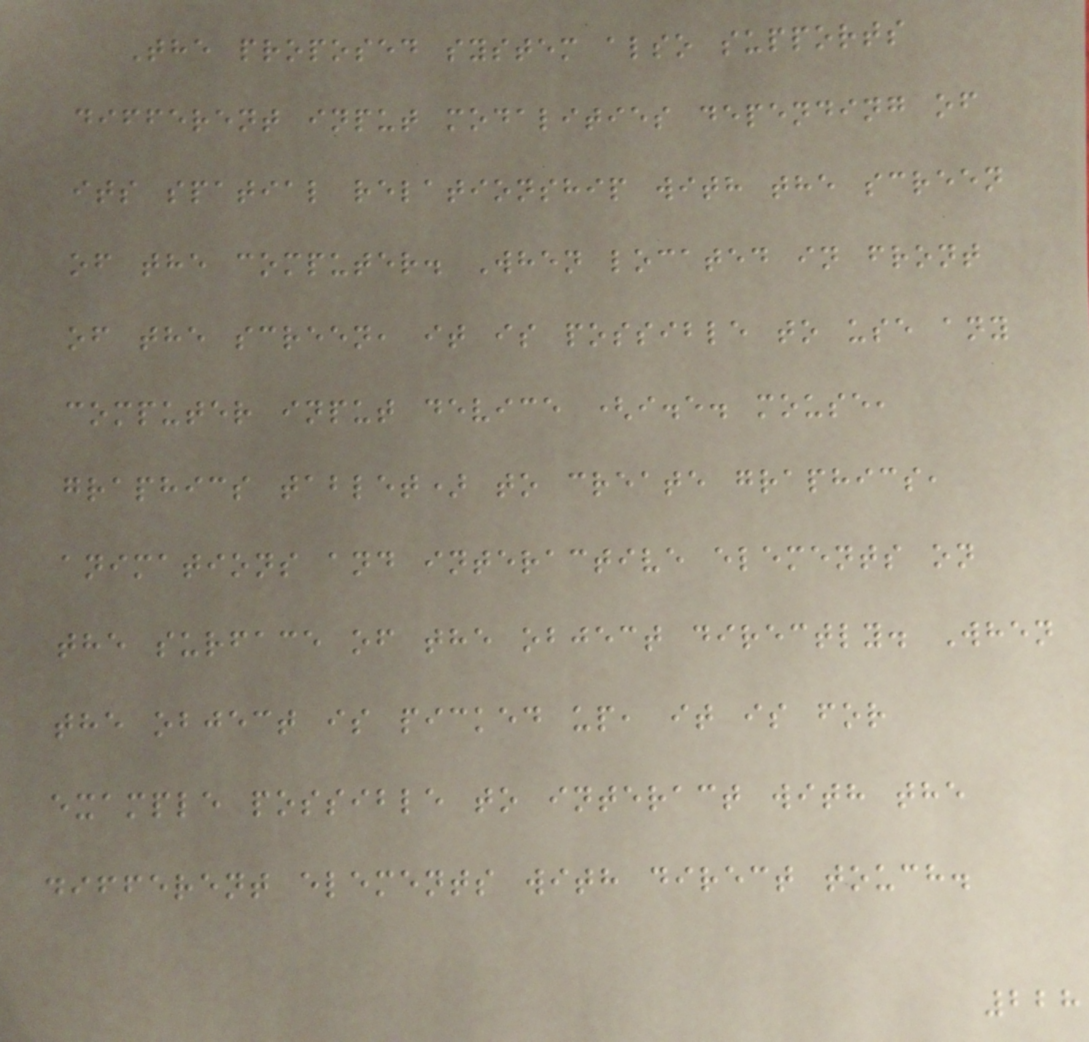The proposed system also supports
different input modalities depending of
its spatial relationship with the screen
of the computer. When located in front
of the screen, it is possible to use any
computer input device (i.e. mouse,
graphics tablet) to create graphics,
animations and interactive elements on
the surface of the object directly. When
the object is picked up, it is for
example possible to interact with the
different elements with direct touch.
228
